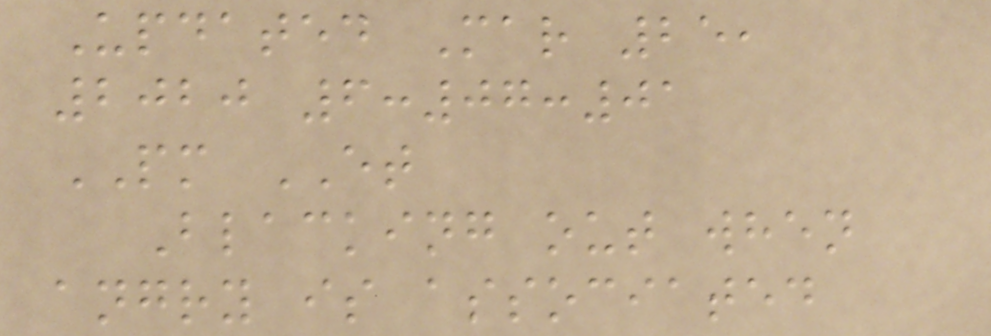Updated Mar 25,
2020 6:07:01
PM ET
Blacking out when
angry is associated
